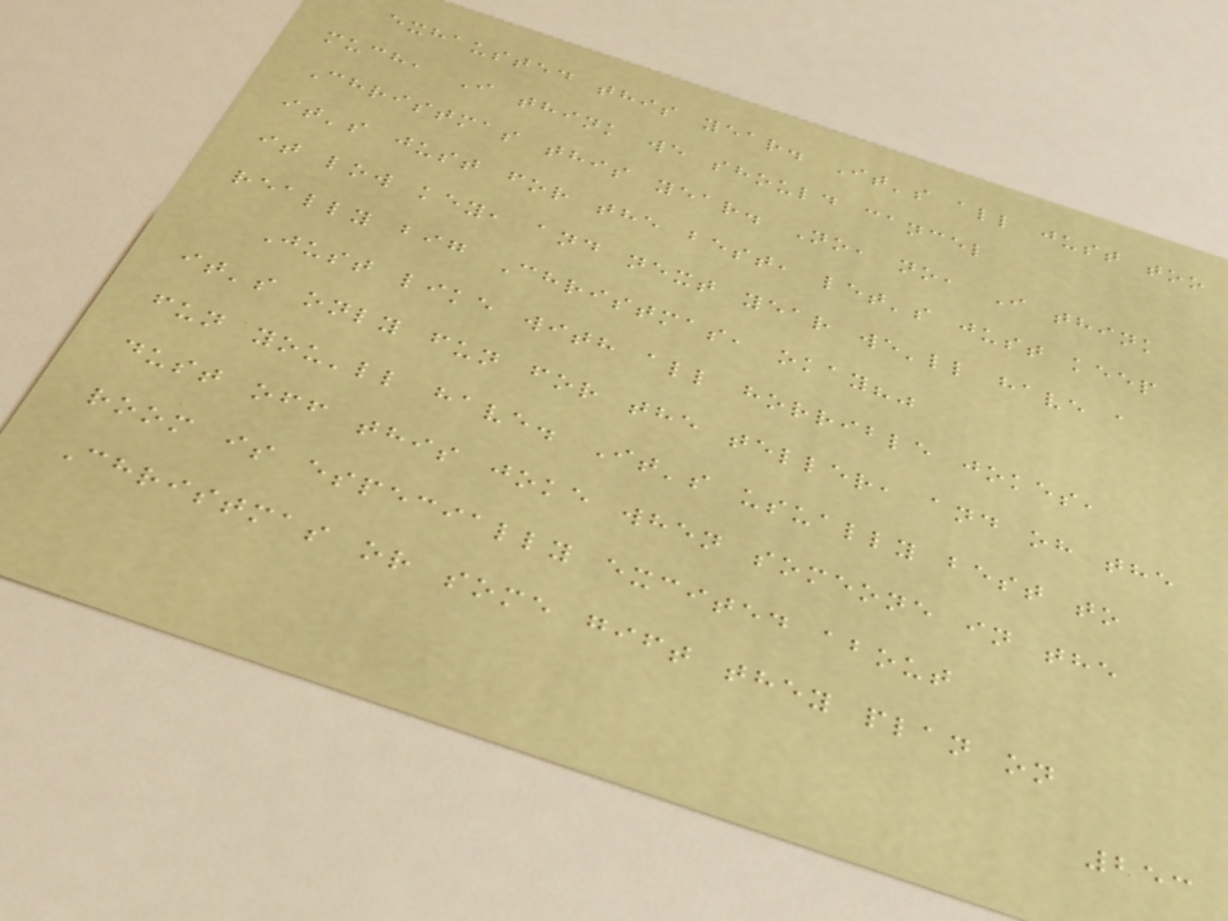exhausted this year. It's all just too
much, I think we should cancel
Christmas this year. No, no, I think
it's just for the best, let's just keep
it low key, and next year we'll have a
really big Christmas, okay?"
Just like with all horrible jokes,
it's only fun for the teller, and oh the
fun you'll have. It's usually best to
dust off this joke when someone in the
room is especially excited about
Christmas or some gift they plan on
253
